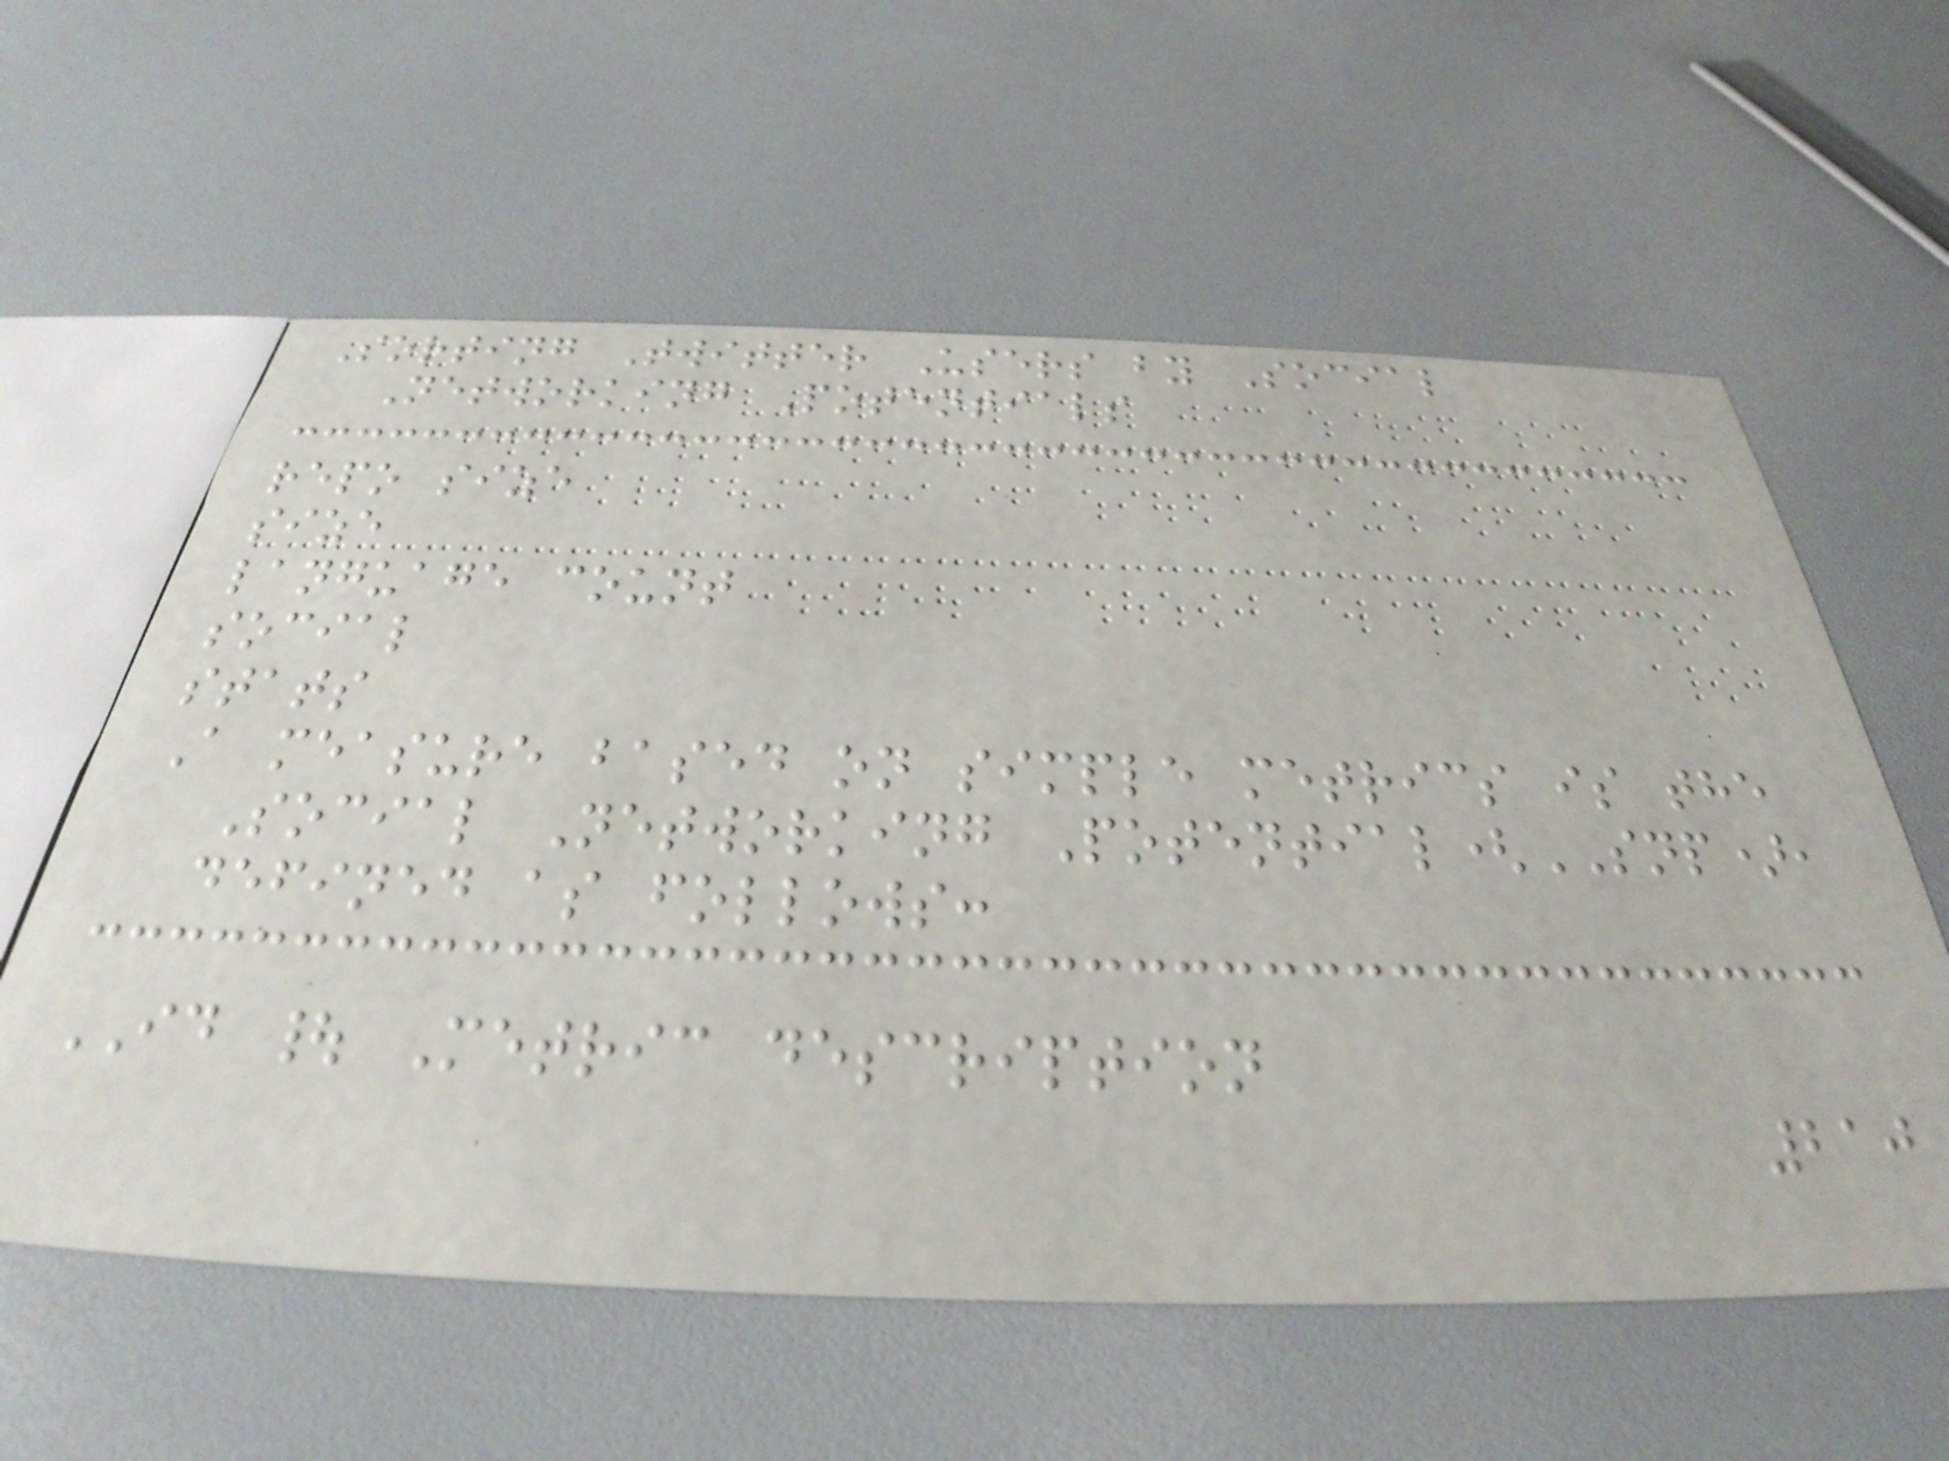Sorting Twitter Users by Social
Networking Potentials
repo size
size
language count
social
stats
A measure based on simple metrics is the
Social Networking Potential(SNP),
defined as follows:
ID | Metric description
210
